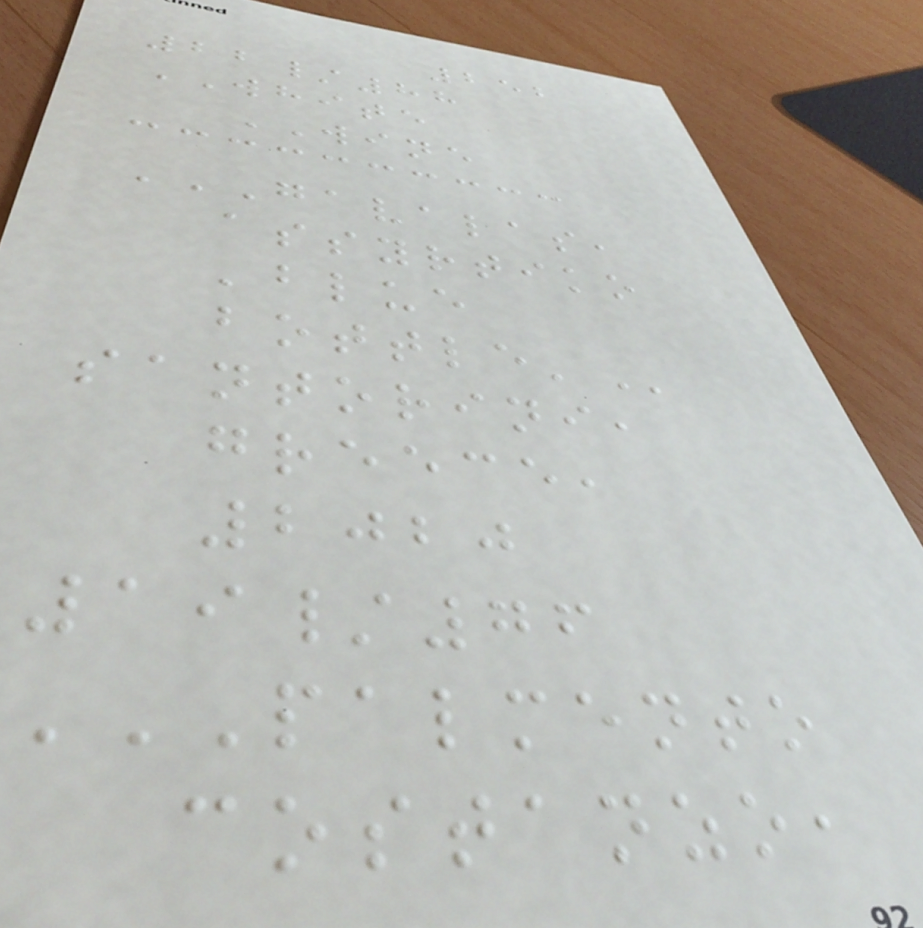252
22/88
WHITE
WINE
GAVALAS,
ASSYRTIKO
'BLUE
BOTTLE'
santorini,
greece,
2020
19/76
PALMENTO
COSTANZO,
